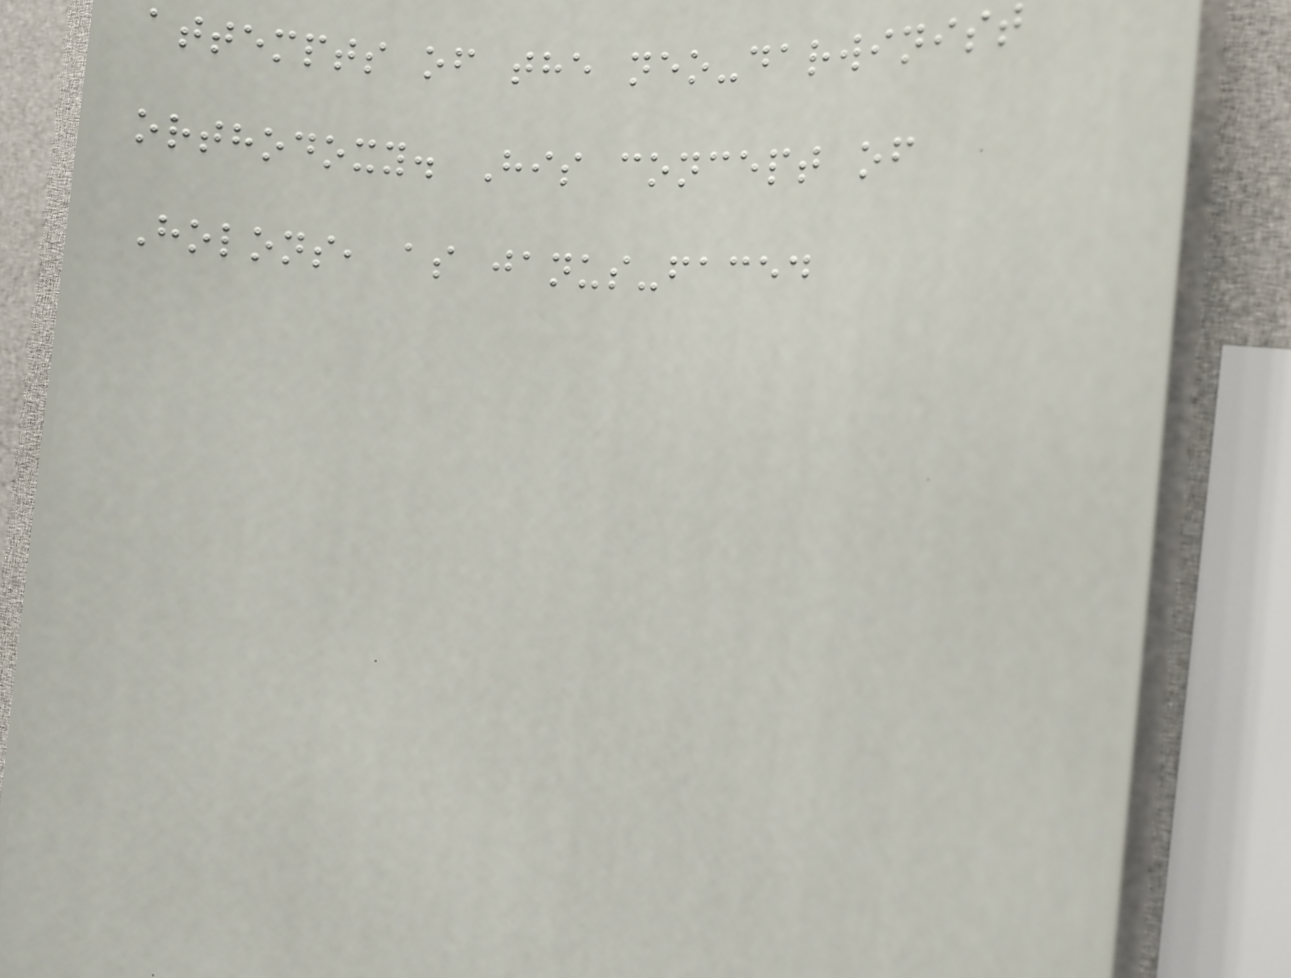attempts of the neo-darwinist
orthodoxy. His concept of
Holons, as janus-faced
